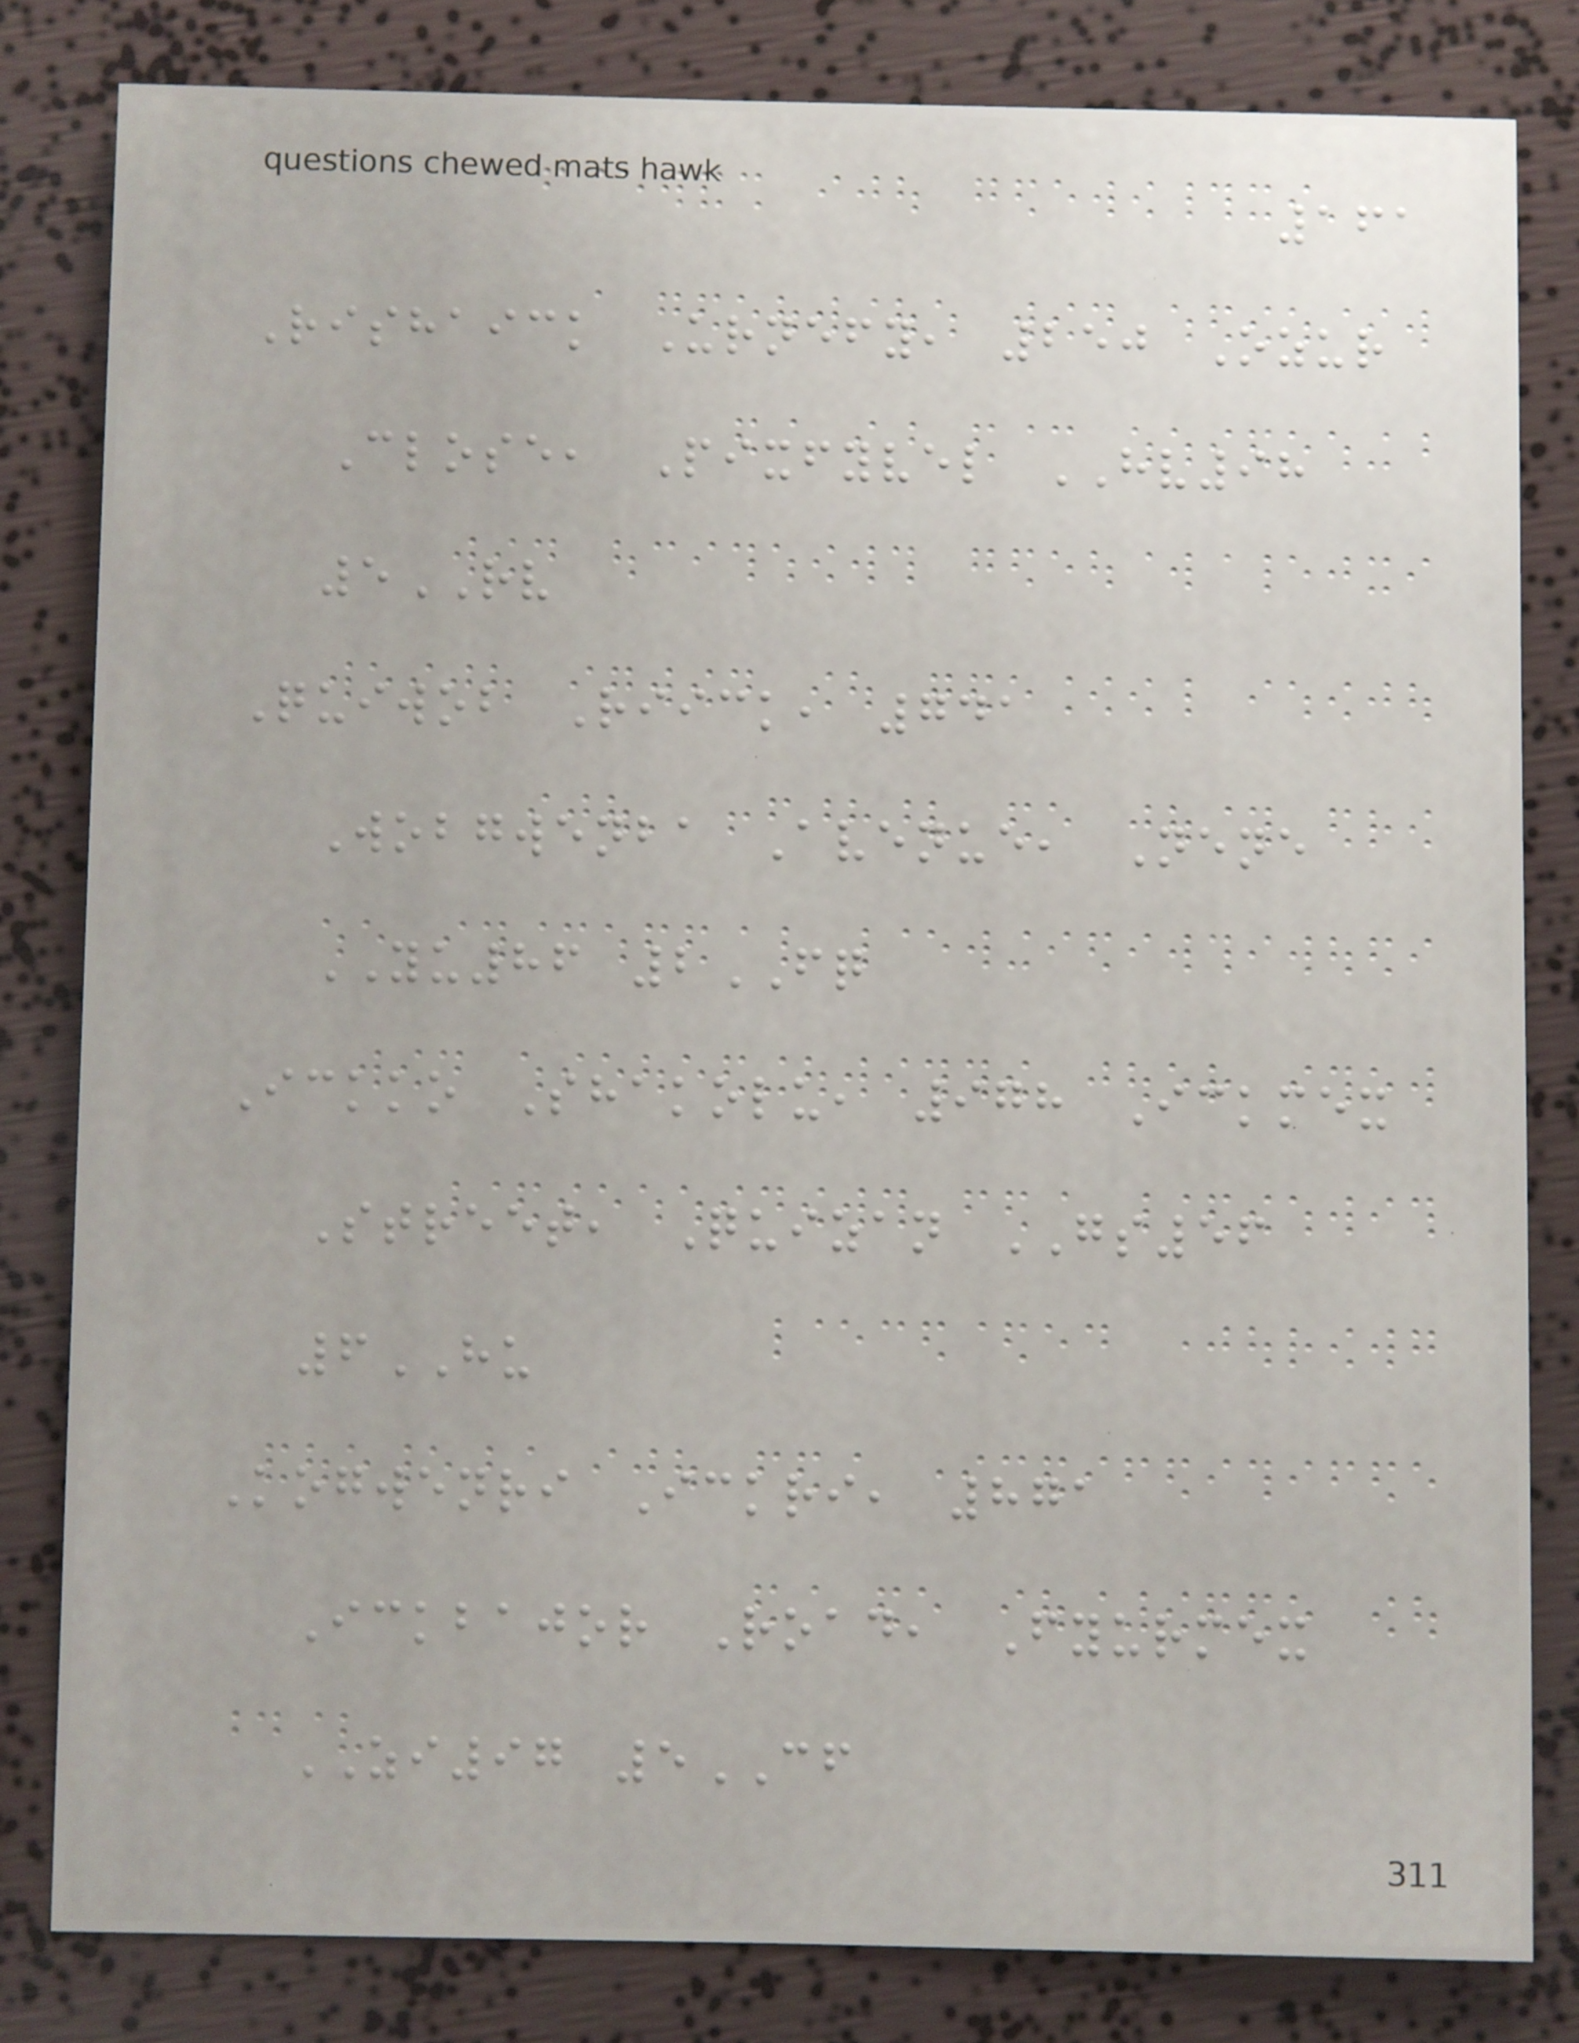161
Rishaick Urnefy, 250 Ozur
Close, Pixfyvel HV98
5RV
Quiwob Riick, 741
Wobgwenba Avenue, Nene
YU86 2FQ
Ickko Shakolu, 978 Ickmex
Street, Quizan GS56
6HU
Kogwenri Ickri, 871
Ickbajor Road, Fyurmex
ZI97 5CF
